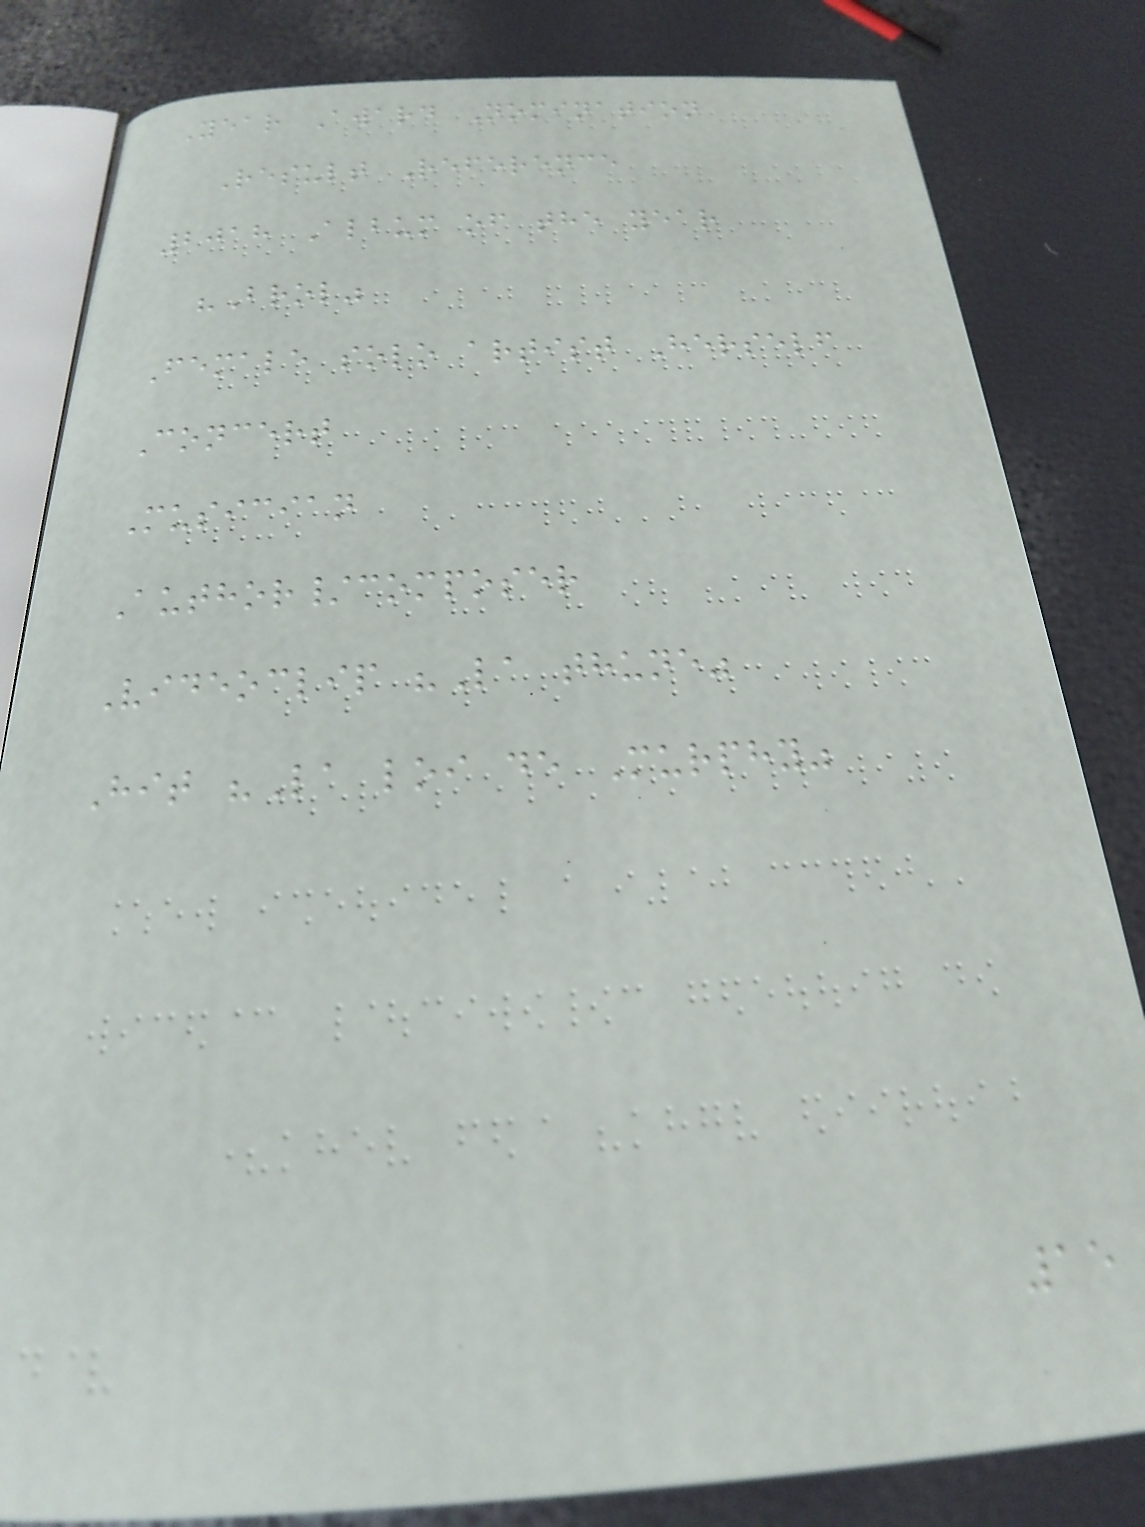Year Award Nomination
Result Reference
2018 Album of the year
"Brol"
Female solo artist Herself
Concert
Musician
Author/composer
Videoclip "La thune"
Hit "La loi de Murphy"
15
